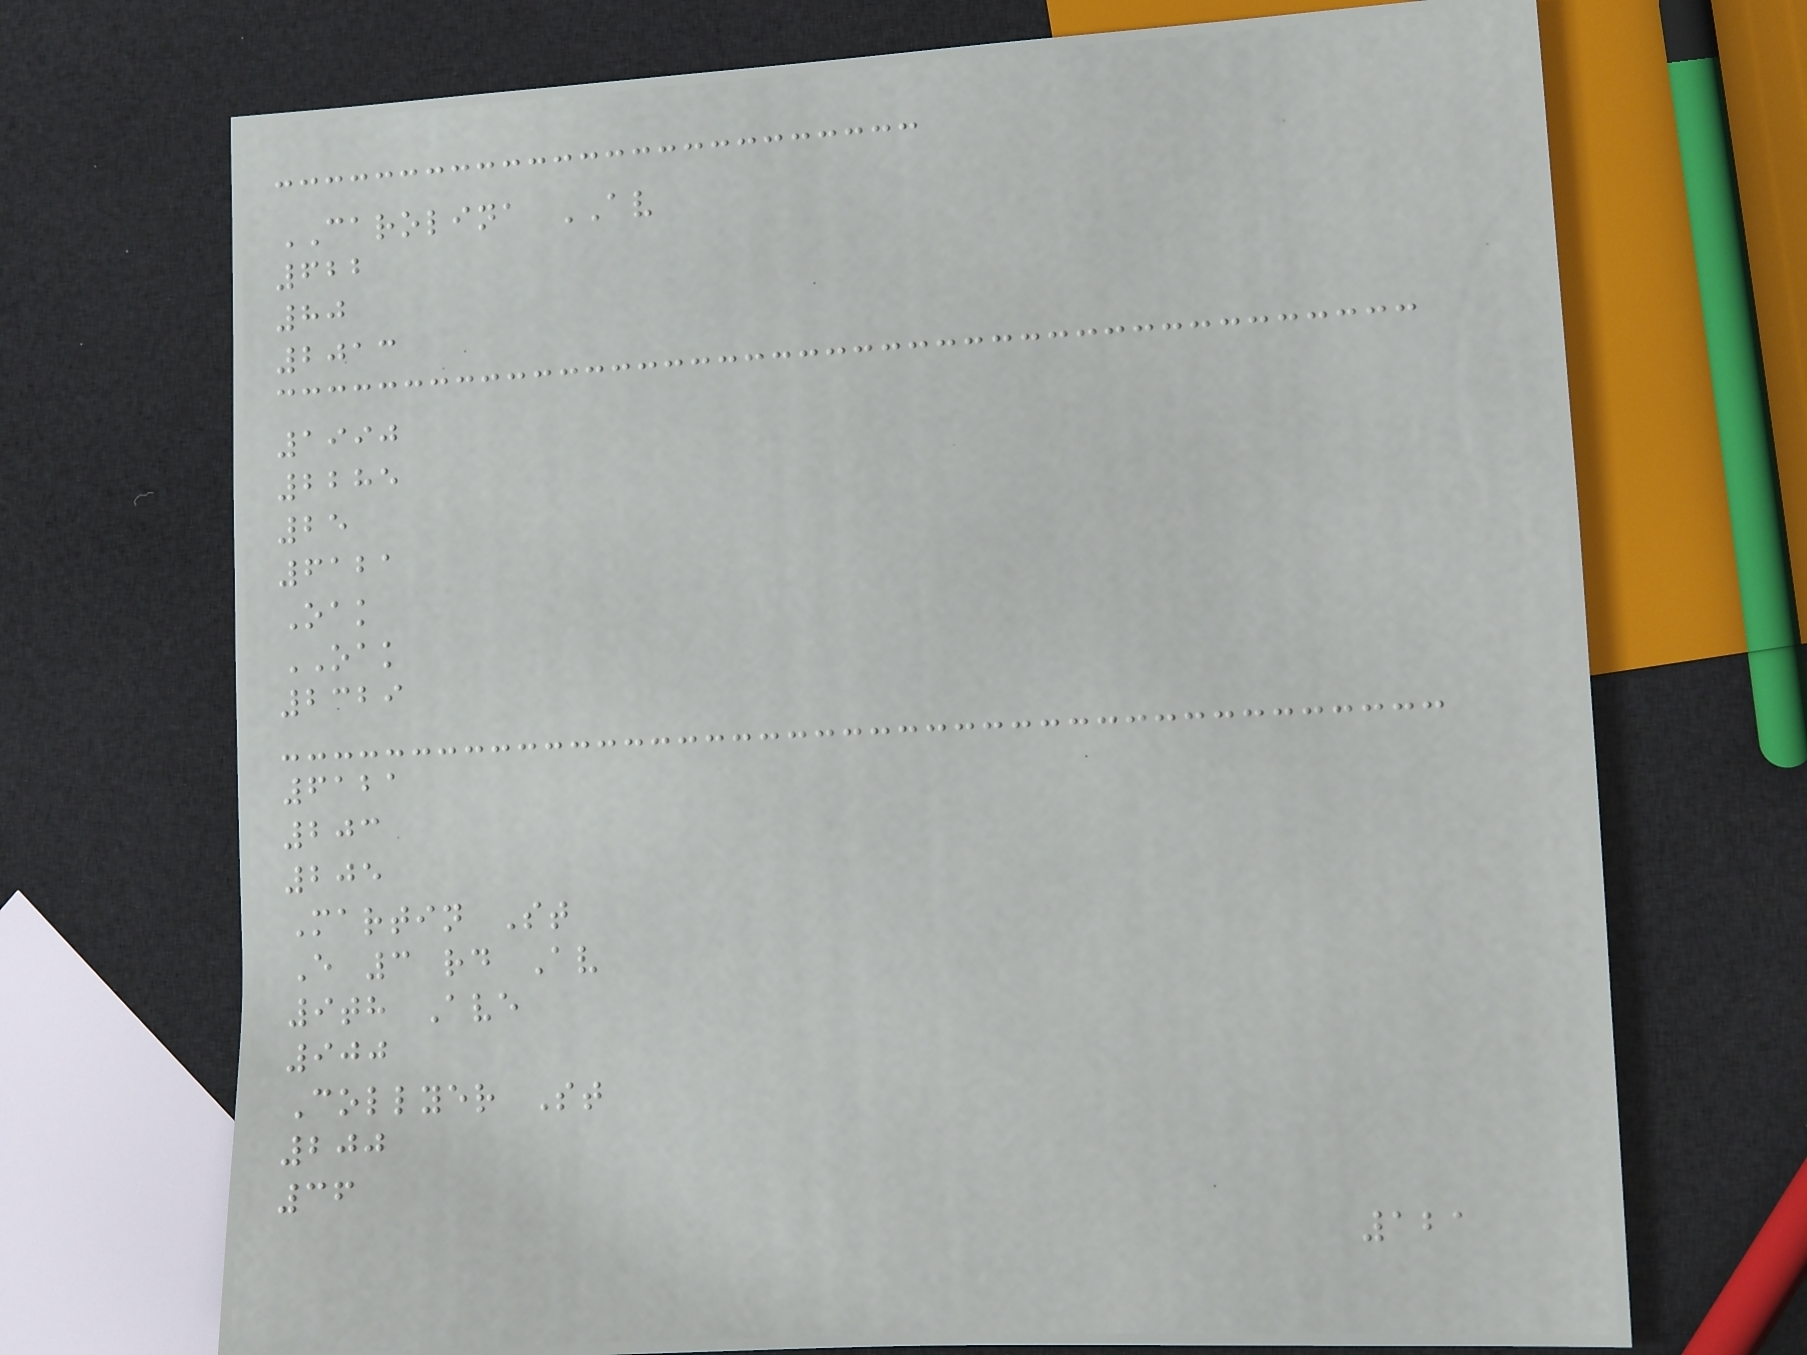CAROLINA AV
622
80
2013
1990
2285
25
6121
Oak
OAK
2329
6121
203
205
Martin St
E 3 rd Av
9th Ave
900
Collyer St
200
36
121
